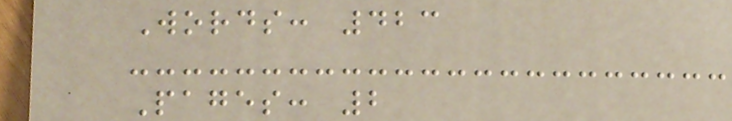Words: 423
Pages: 2
